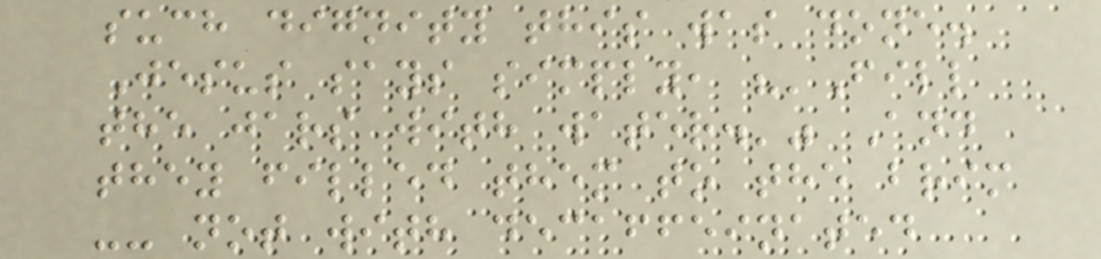such dignity this was done.
Jesus says simply, "'Fill
the jars with water.'" And
they filled them to the brim
-- not with decaffeinated
